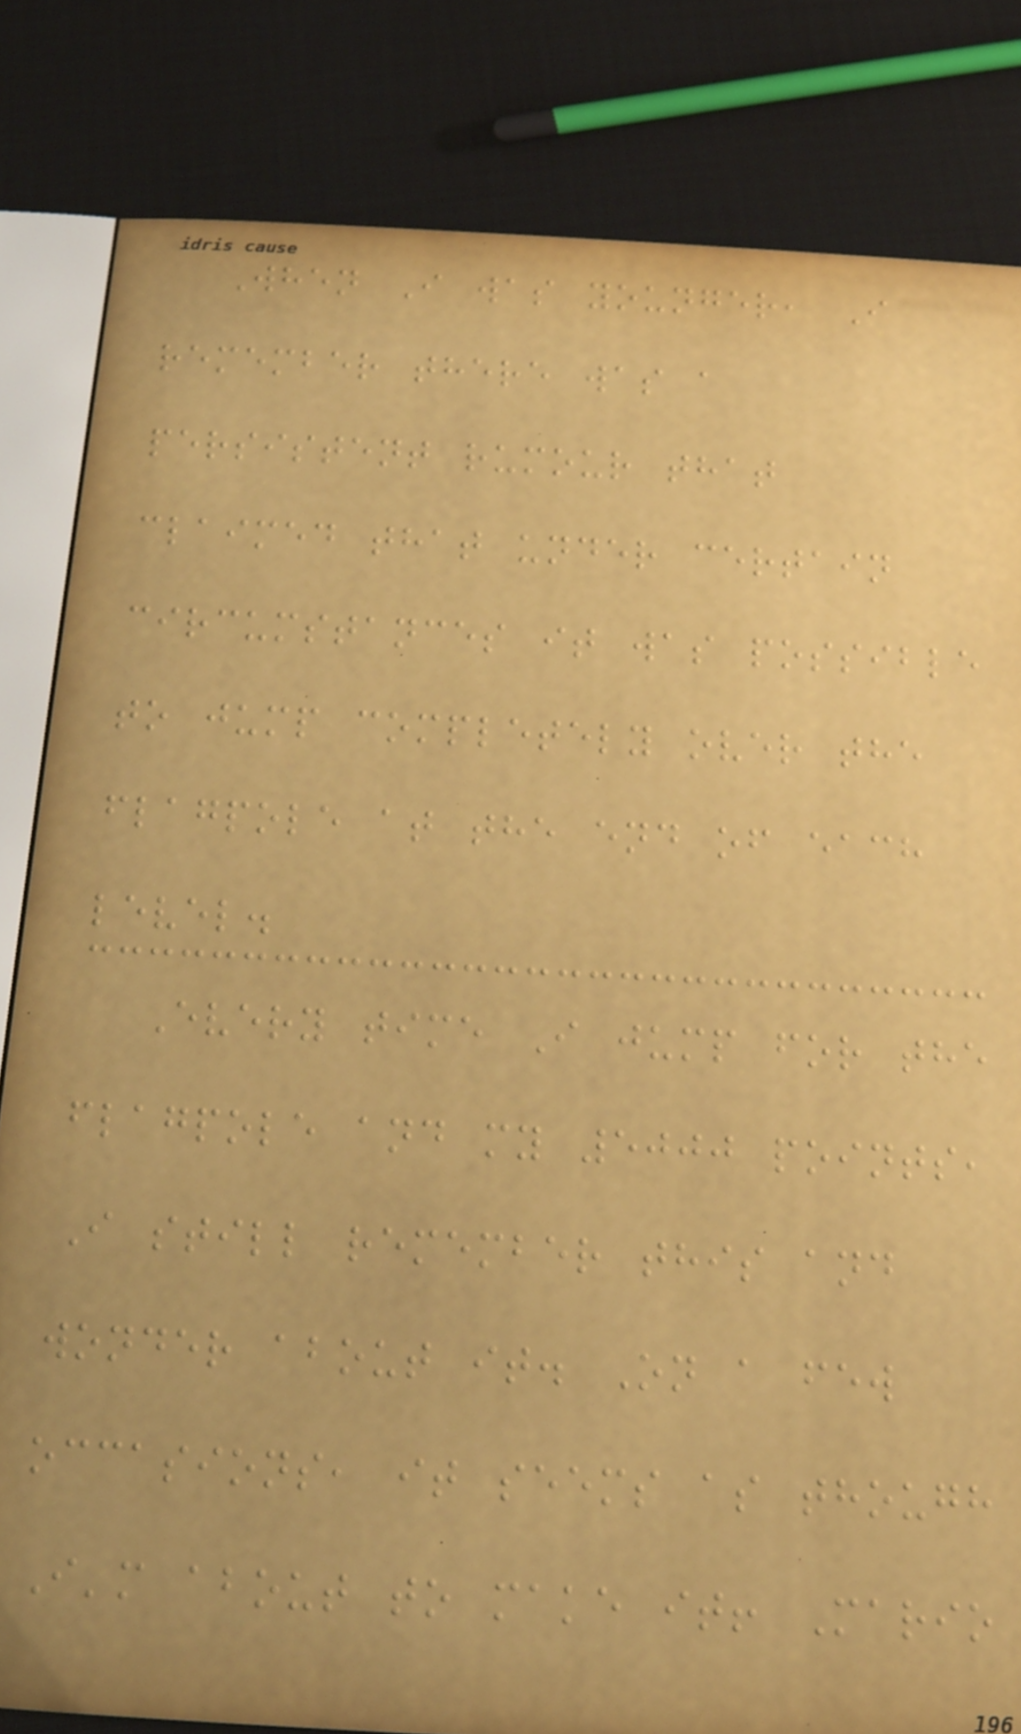When I was younger, I
remember there was a
persistent rumour that
claimed that under certain
circumstances it was possible
to jump completely over the
flagpole at the end of each
level.
Every time I jump for the
flagpole and my 5000 points,
I still remember this and
wonder about it. On a few
occasions, it seems as though
I'm about to make it! Mario
